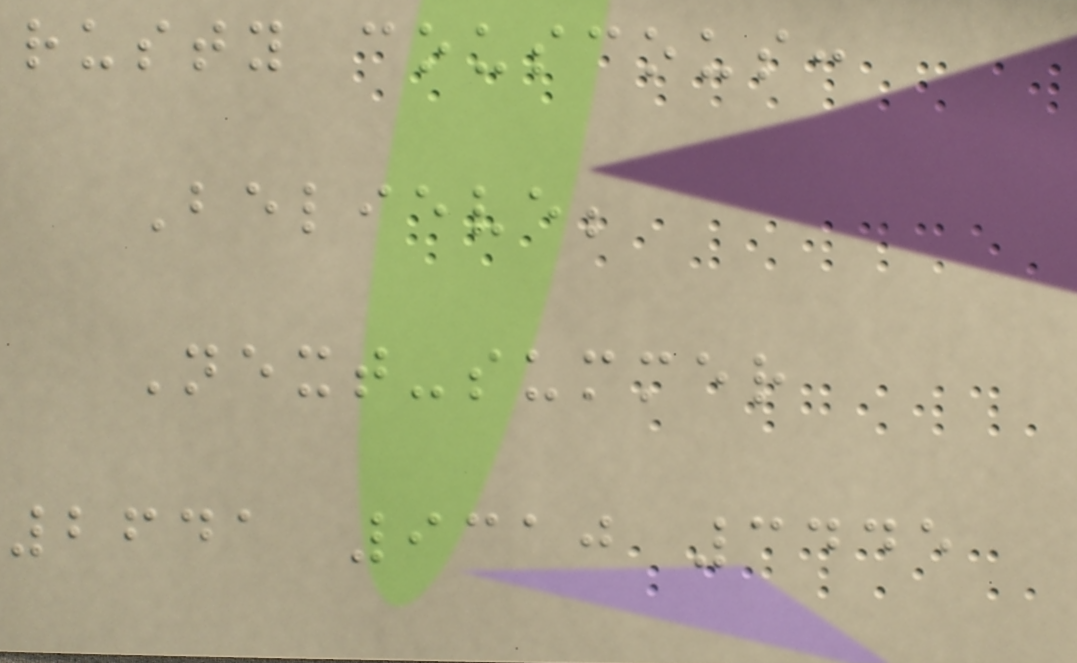rusty couscous:
Believe;
Next-summer
2641 9310 3445
